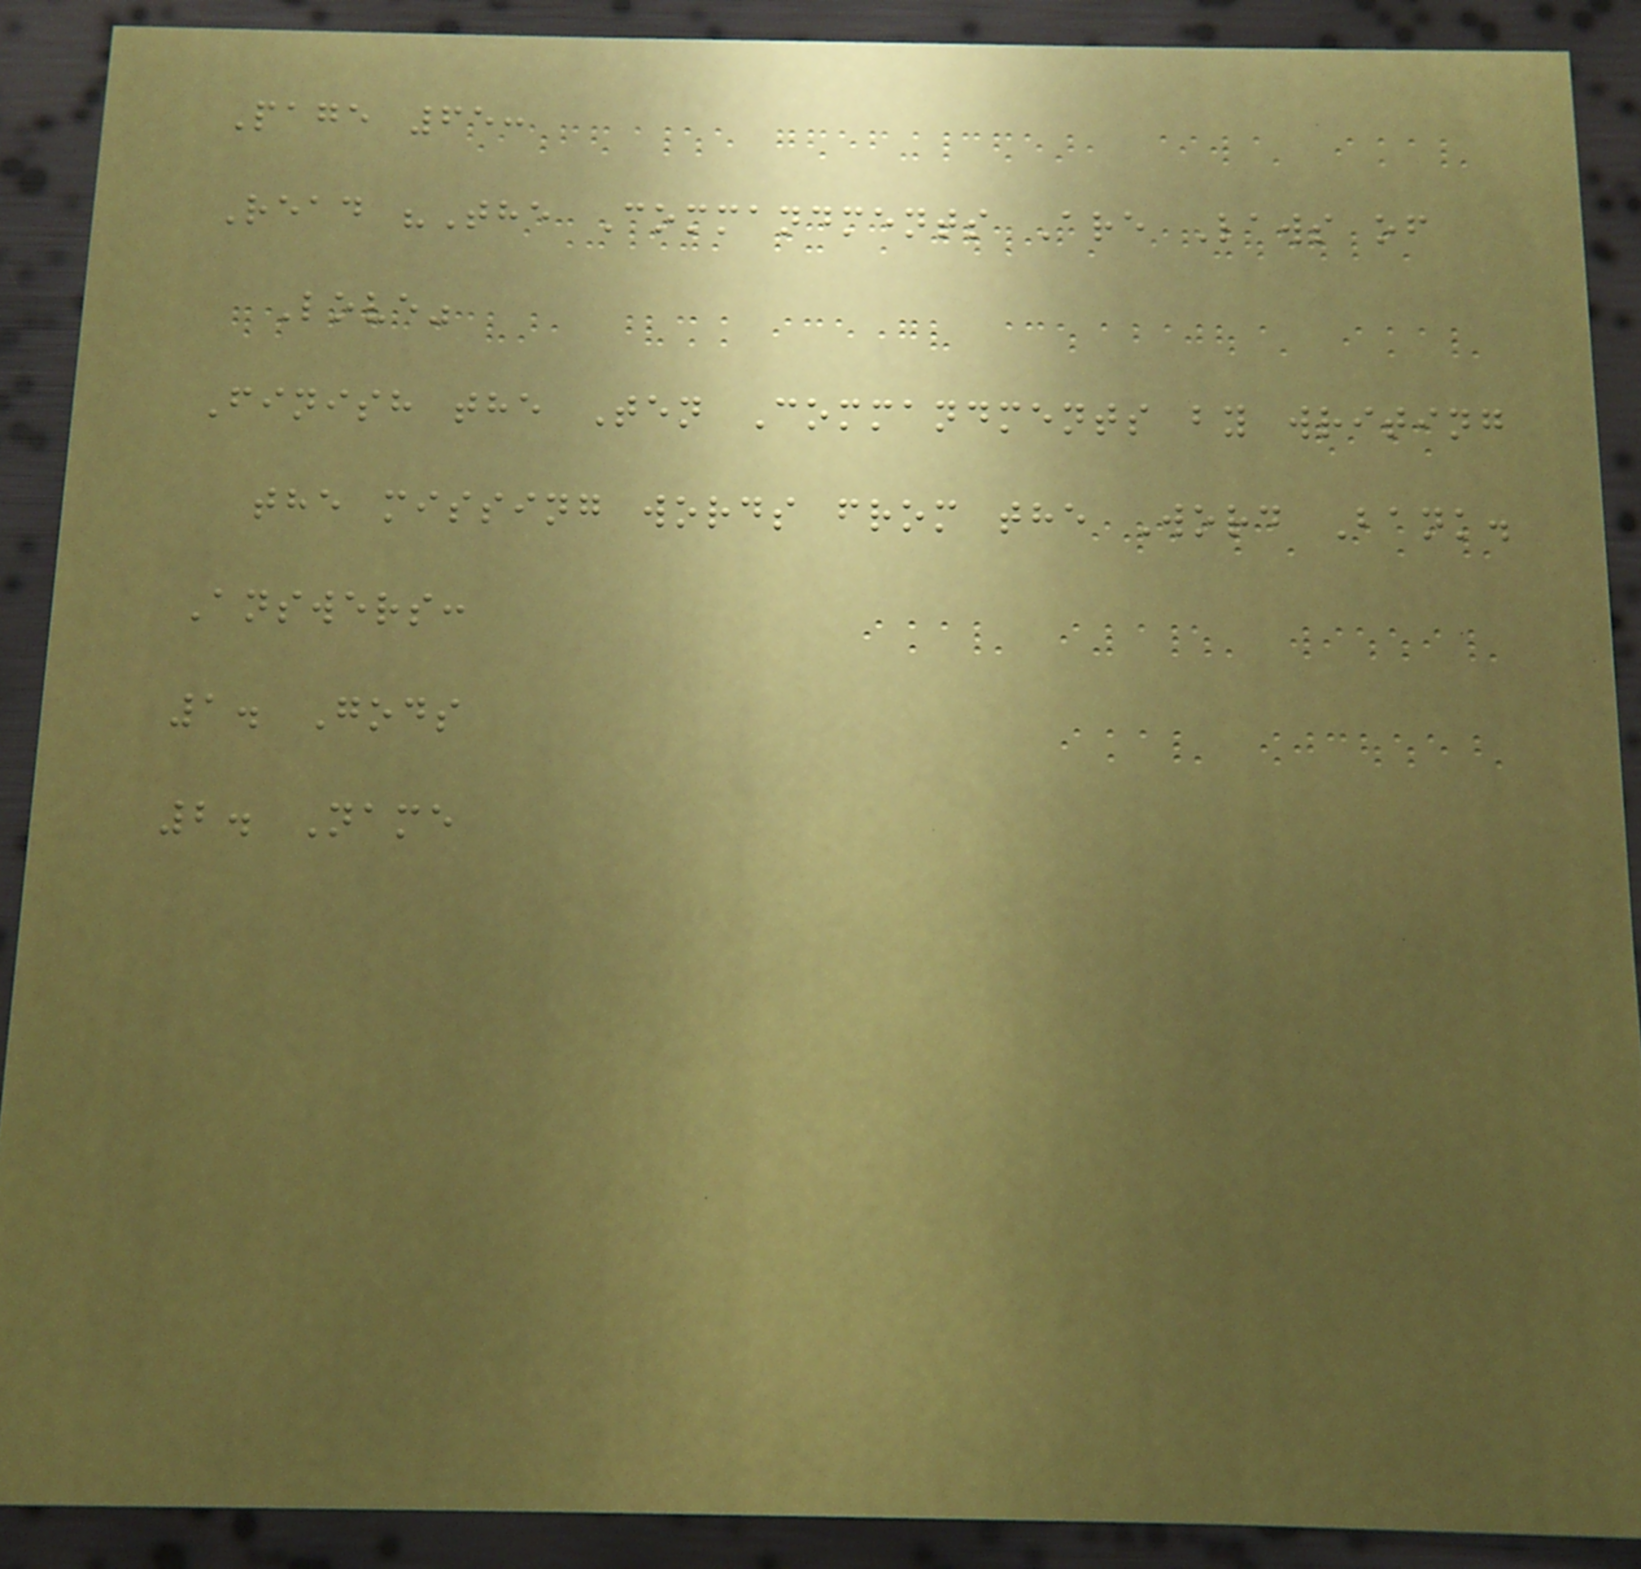Page 65:
Read "The Commandments Are Laws of
Love"
Finish the Ten Commandments by writing
the missing words from the Word Bank.
Answers:
1. Gods
2. Name
